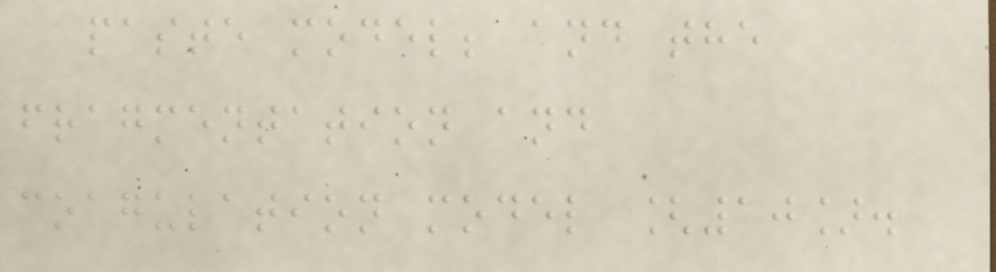paste model; and the
fragmentation and
coagulation model [10].
